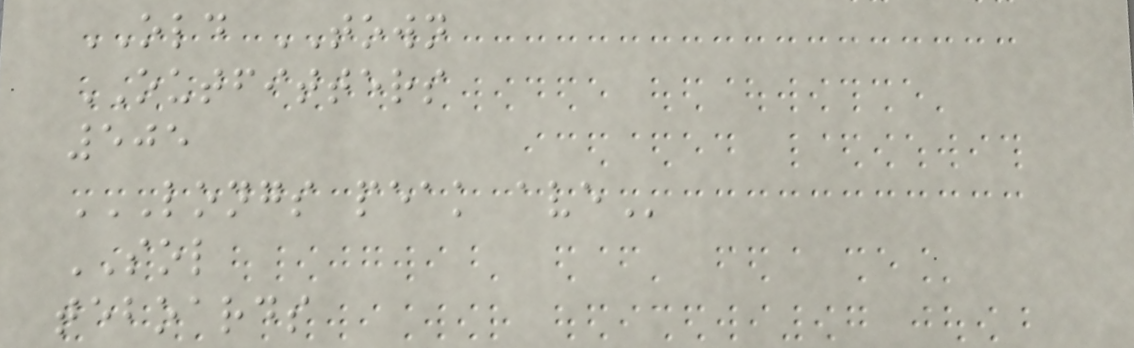OLD TOWN
OUTFITTERS
505
LONGS PEAK AVE
SOL
teboards
